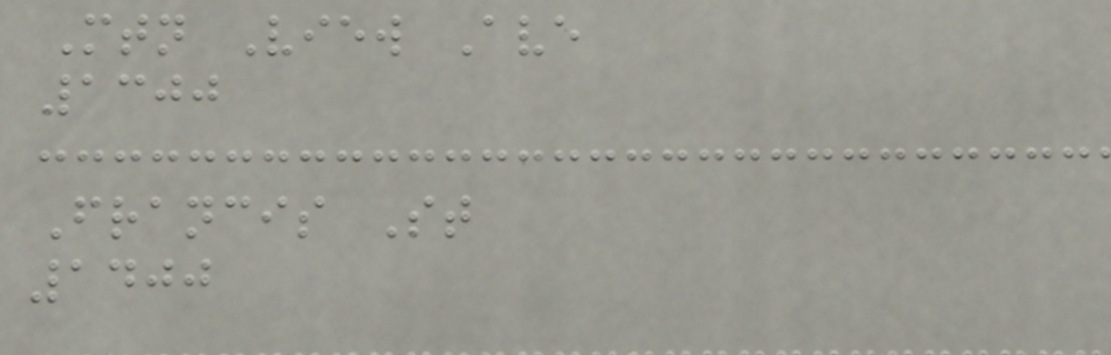Mtn View Ave
1300
Francis St
1400
